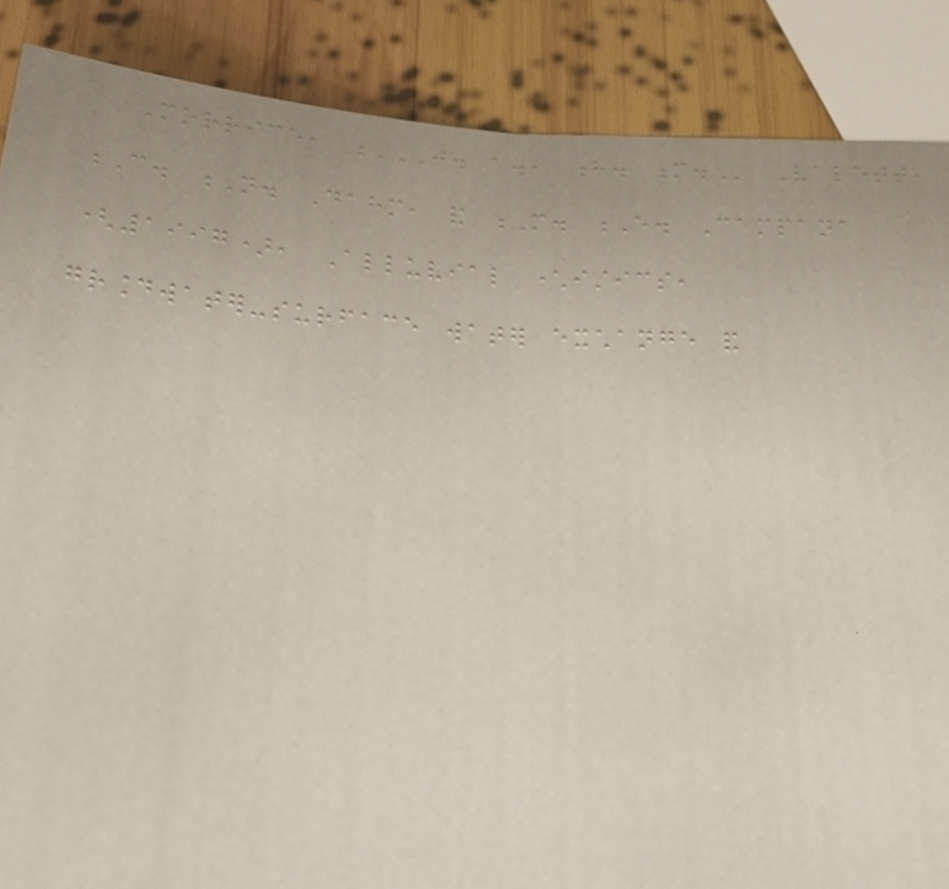Morrice, J. A., H. M. Valett,
C. N. Dahm, and M. E. Campana
(1997), Alluvial characteristics,
groundwater-surface water exchange and
